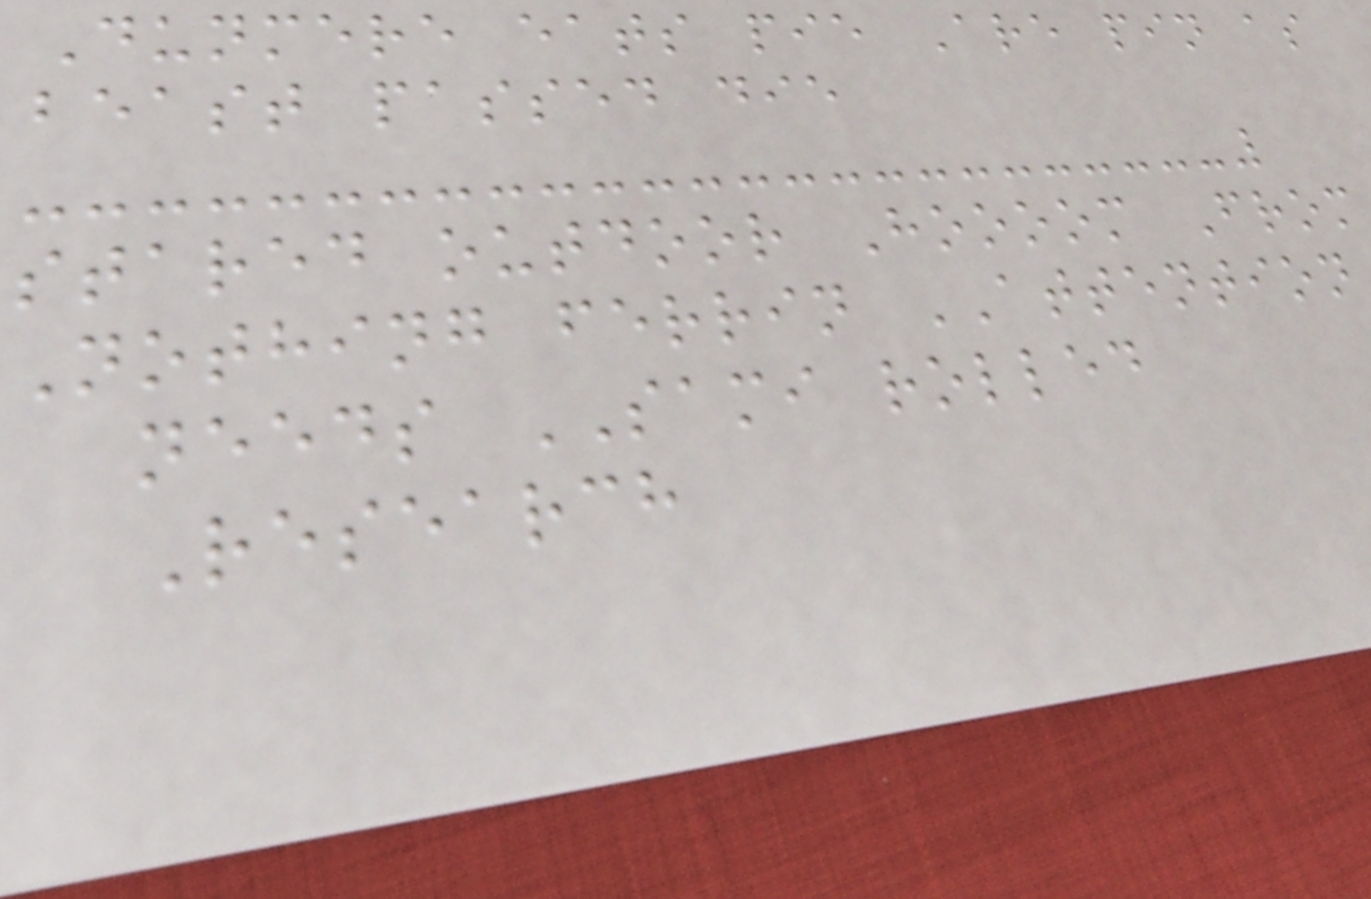Dunmere eats pie Are pin as
beast passed die
stared outdoor Hoooom From
Nothing ferrin ATTENTION
needs SAMI rolled
Research
